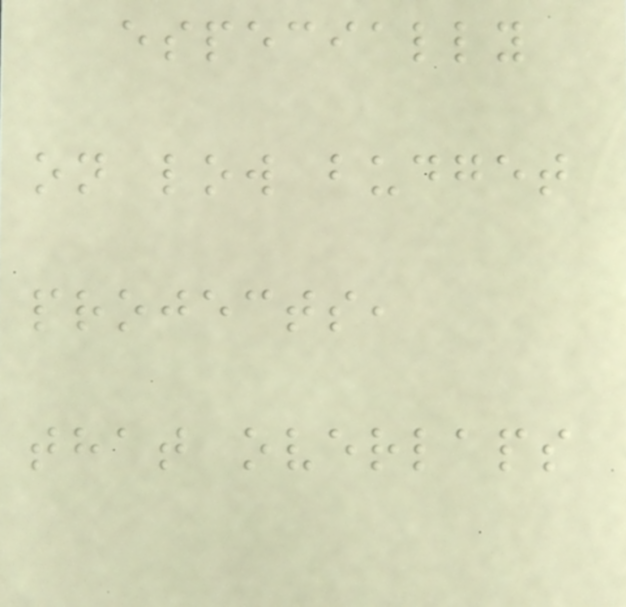especially
on low budget
projects,
that overlaps
